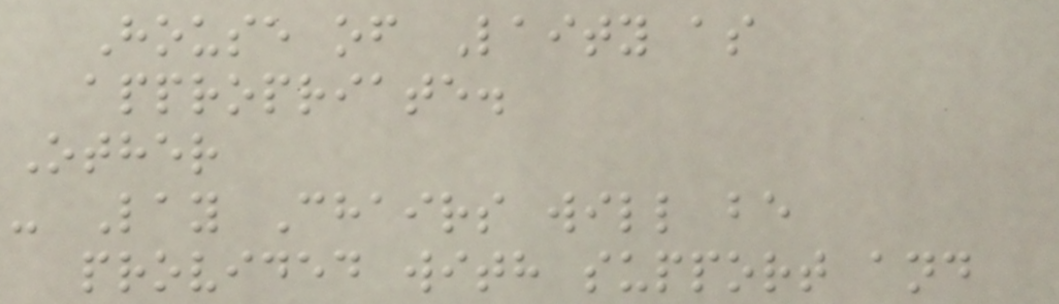House of Laity as
appropriate.
Other
- Lay Chairs will be
provided with support and
